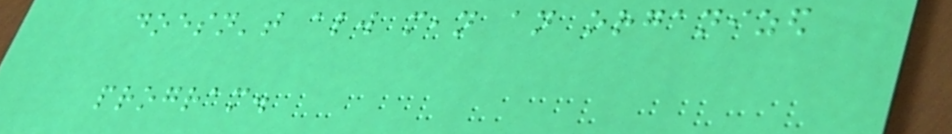doesn't always mean an organized
program.
